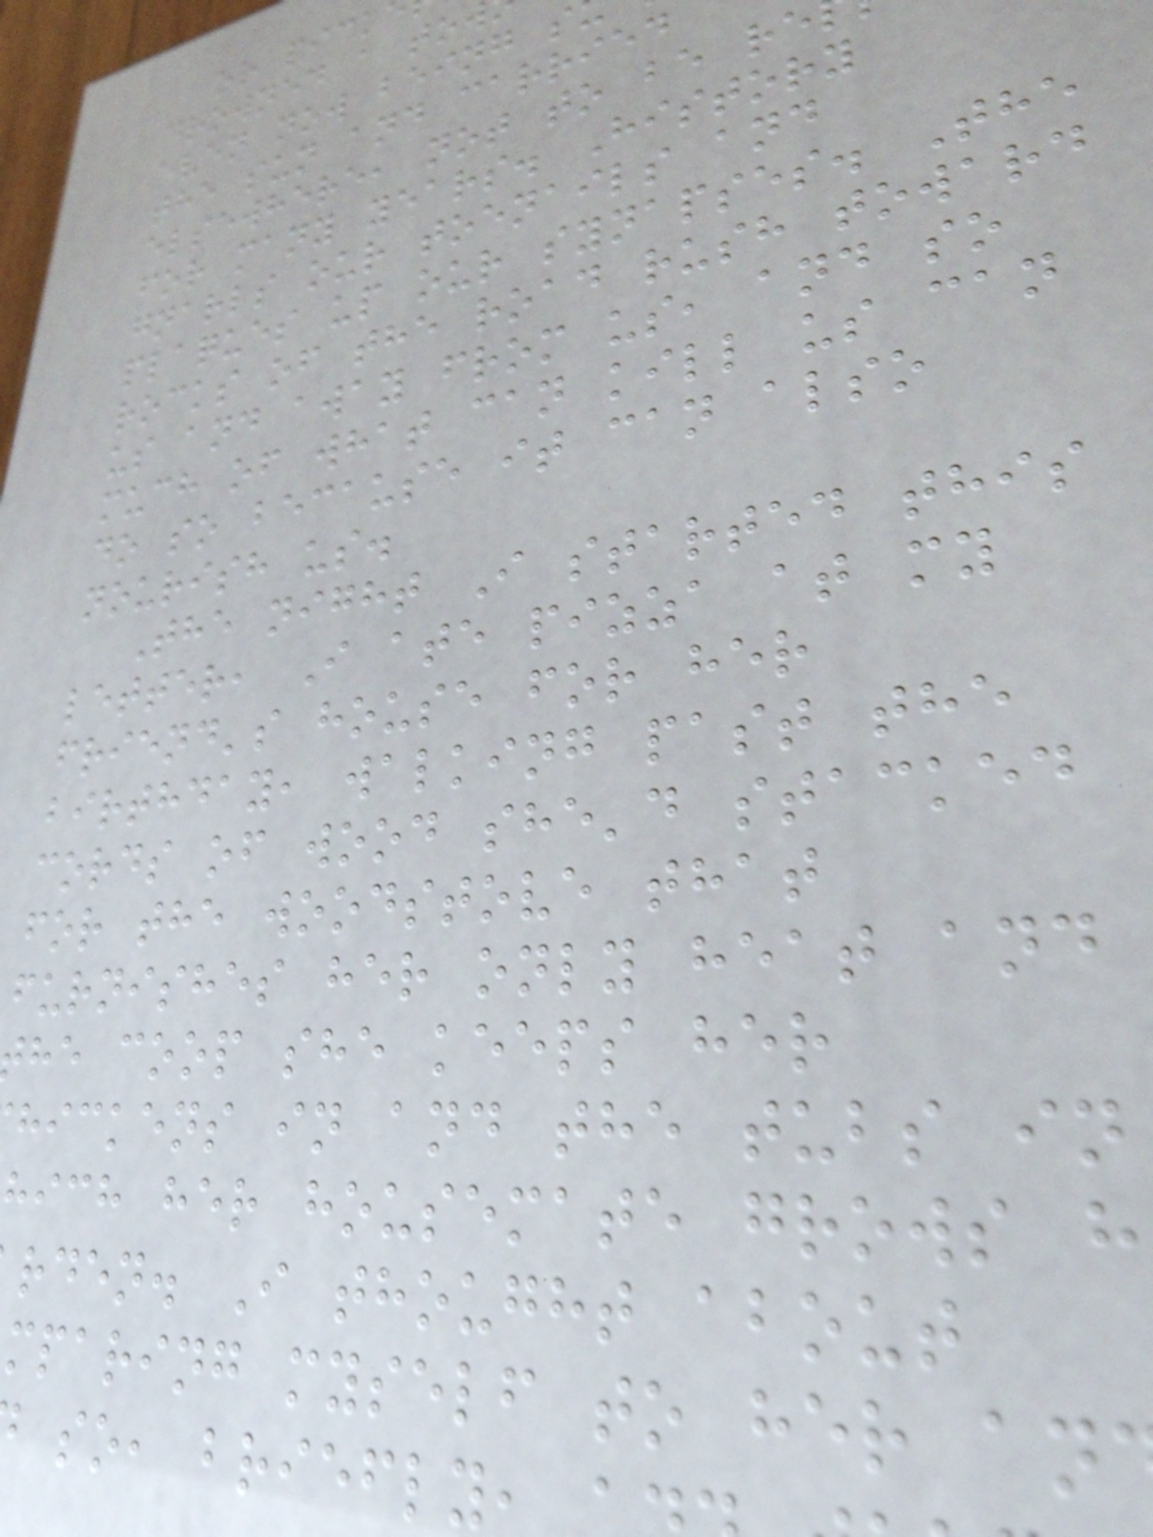or pick
drowned a tow
even now being s
the sun and carried
elsewhere, not to be re
for many years. History
gnarls our toenails and
plaques up our synapses. The
rocks of the road rush toward
us and away from us, and so
much of what can kill us can
do so because it can also
nourish us.
The night I started this
letter, I ate pizza at my
friend's house for her
birthday, walking past the
cords of wood she'd stacked
for the woodstove that
furnishes her only heat and
he coop she keeps her
hickens in and the tubs in
hich her housemate grows h
rden. I thought about
mparing myself to her an
so, briefly,
